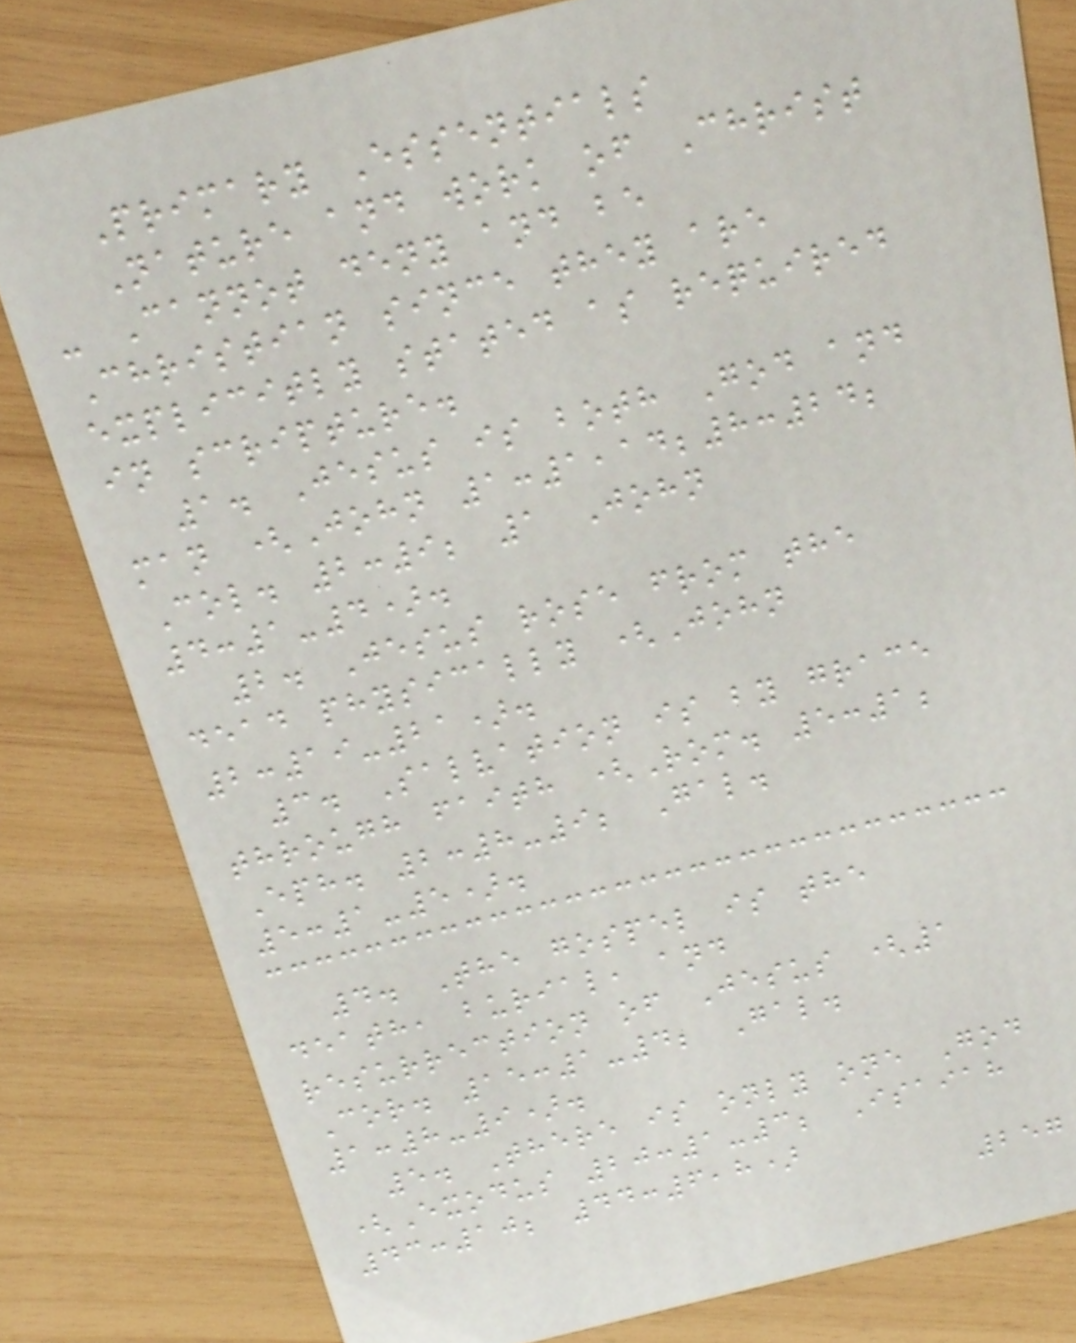Primary Essentials
Nature and work of Christ
- Cannot deny and be
Christian since they are
explicitly stated as required
in scripture.
1. Jesus is both God and
man (John 1:1,14;8:24;
Col. 2:9; 1 John
4:1-4).
2. Jesus rose from the
dead physically (John
2:19-21).
3. Salvation is by grace
through faith (Rom. 5:1;
Eph. 2:8-9; Gal.
5:1-5).
4. The gospel is the
death, burial, and
resurrection of Jesus (1
Cor. 15:1-4; Gal.
1:8-9).
5. There is only one God
(Exodus 20:1-3; Isaiah
43:10; 44:6,8)
257
